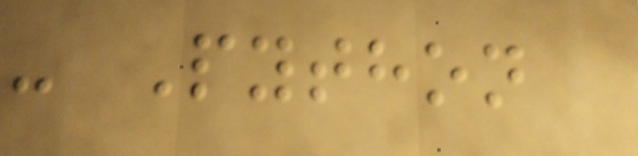- Python
